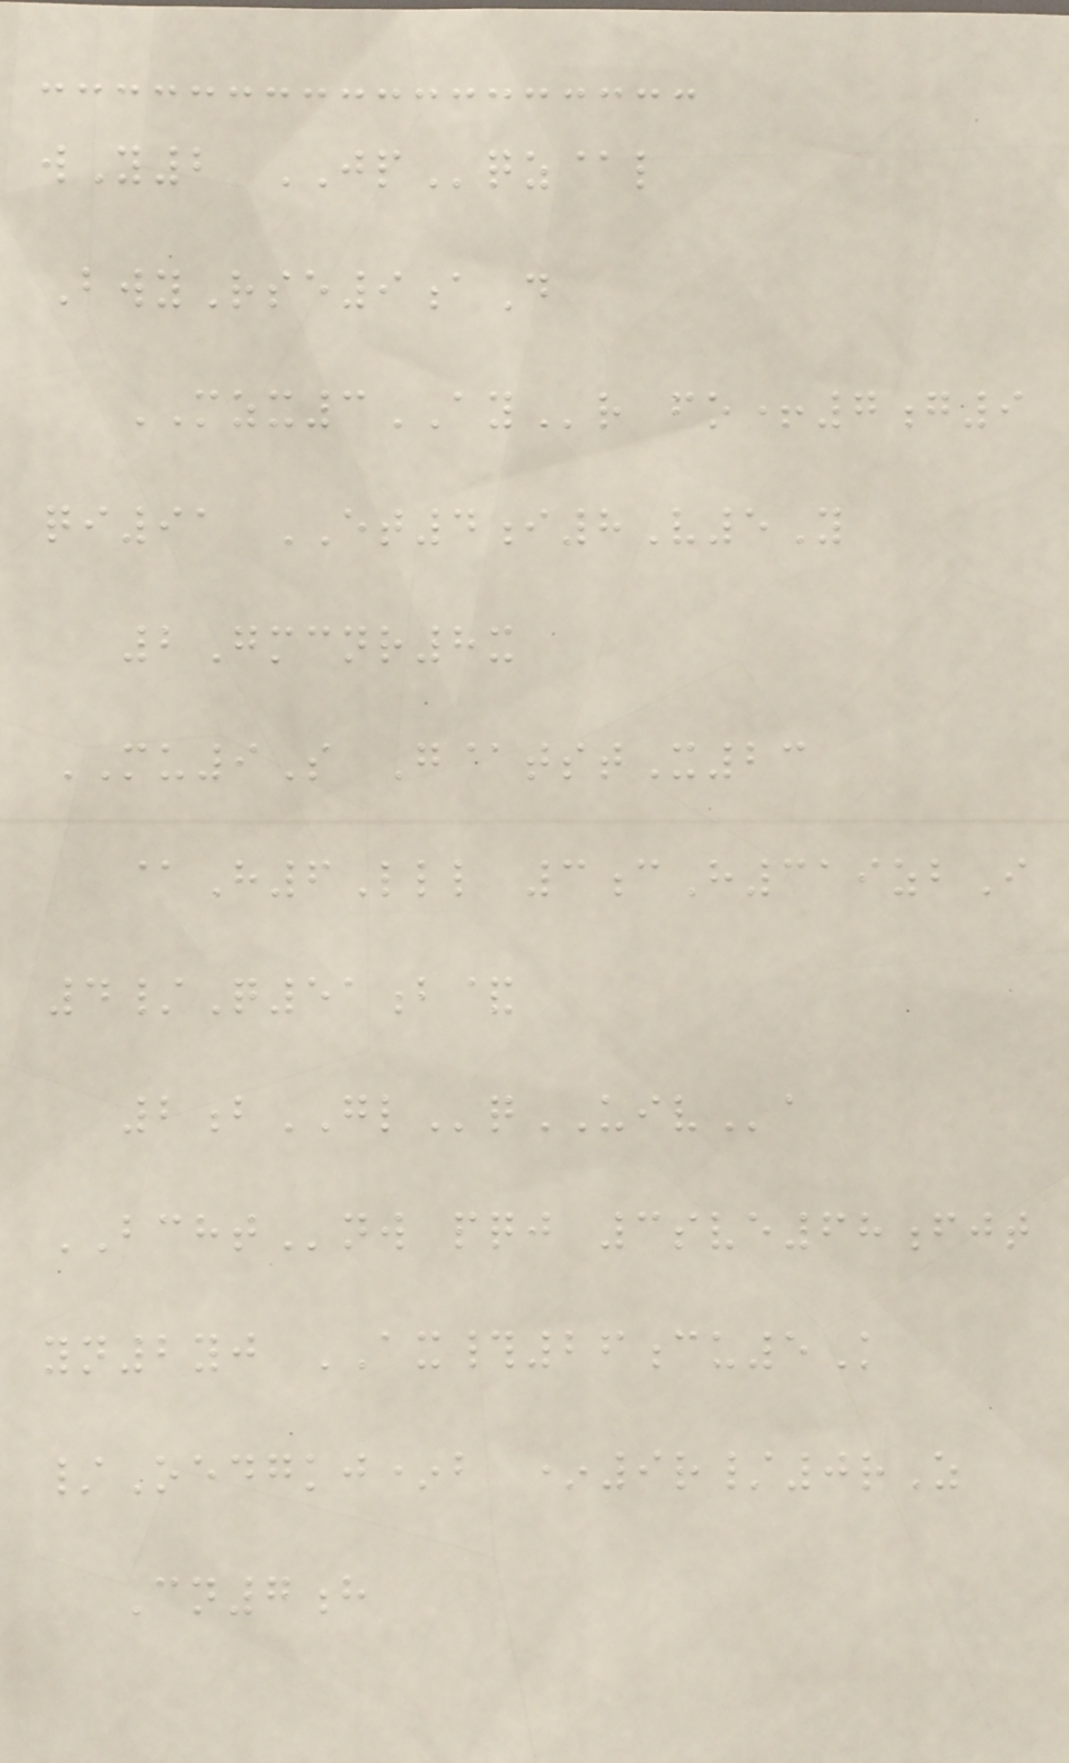wY2 JPqz@l
BwyRse9aD
MZX3AYr fo+7g9
qi91 ET4i8V5Y
2Gmcnr8x
MU9S G@tstX23
@H6Lll 3cH319zbI
4/Q51b&
2bGLqUIVa
BCHTnw pqj 3sve68fjt
yn2yj AX#26cu5K
/Oedgkj*b *9r/0rZ
Cn7h
